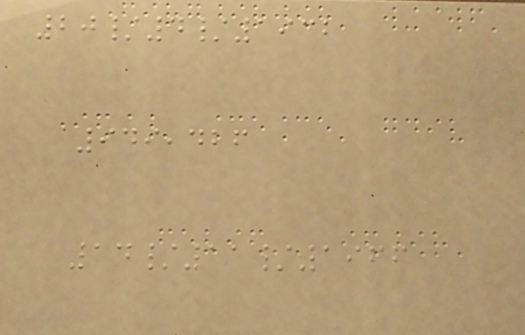20/4/1932
949,426
14/11/1966
